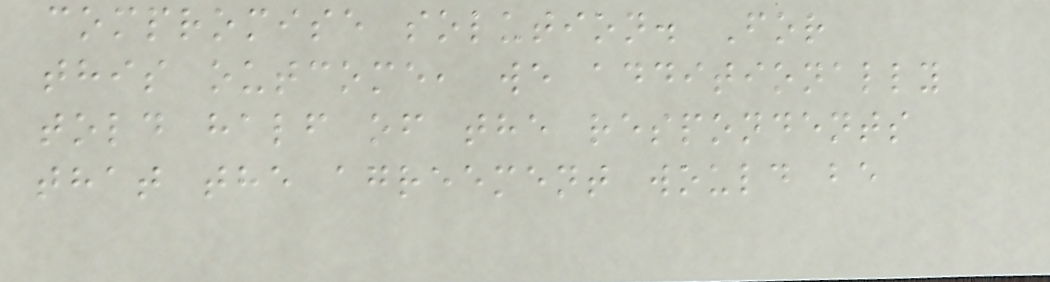compromise solution. For
this outcome, we additionally
told half of the respondents
that the agreement would be
